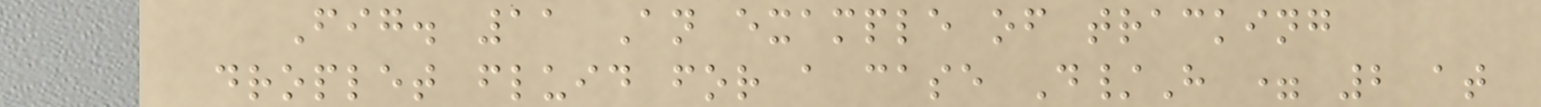Fig. 11 An example of tracking
droplet fluid for a case D/H = 2 at
